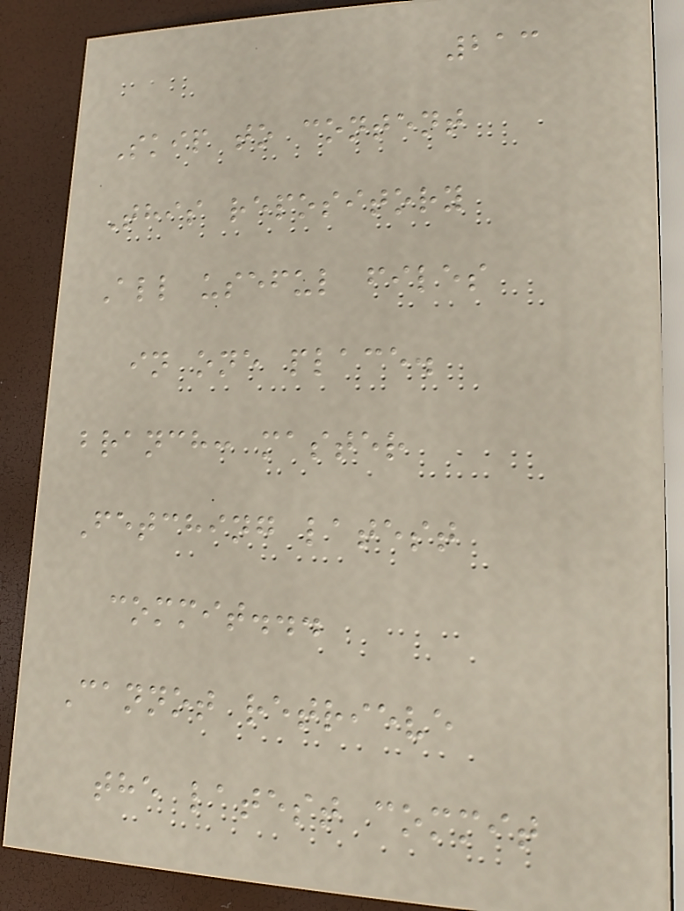213
Skip to content
This repository
All useful files
in one place.
branch: master
Fetching latest
commit...
Cannot retrieve
the latest commit
